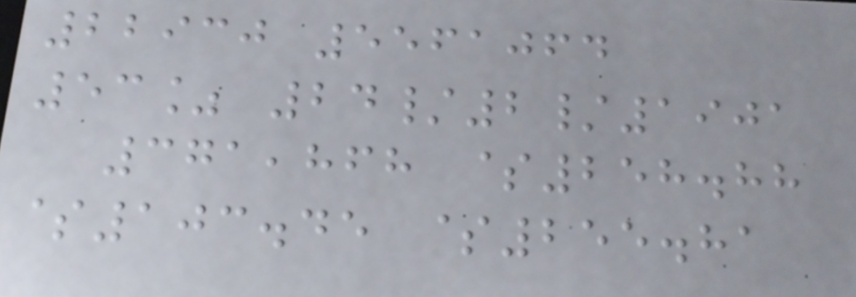22930 5561064
53% 24/2/1901
371,868 $258.88
$103.45 $255.81
